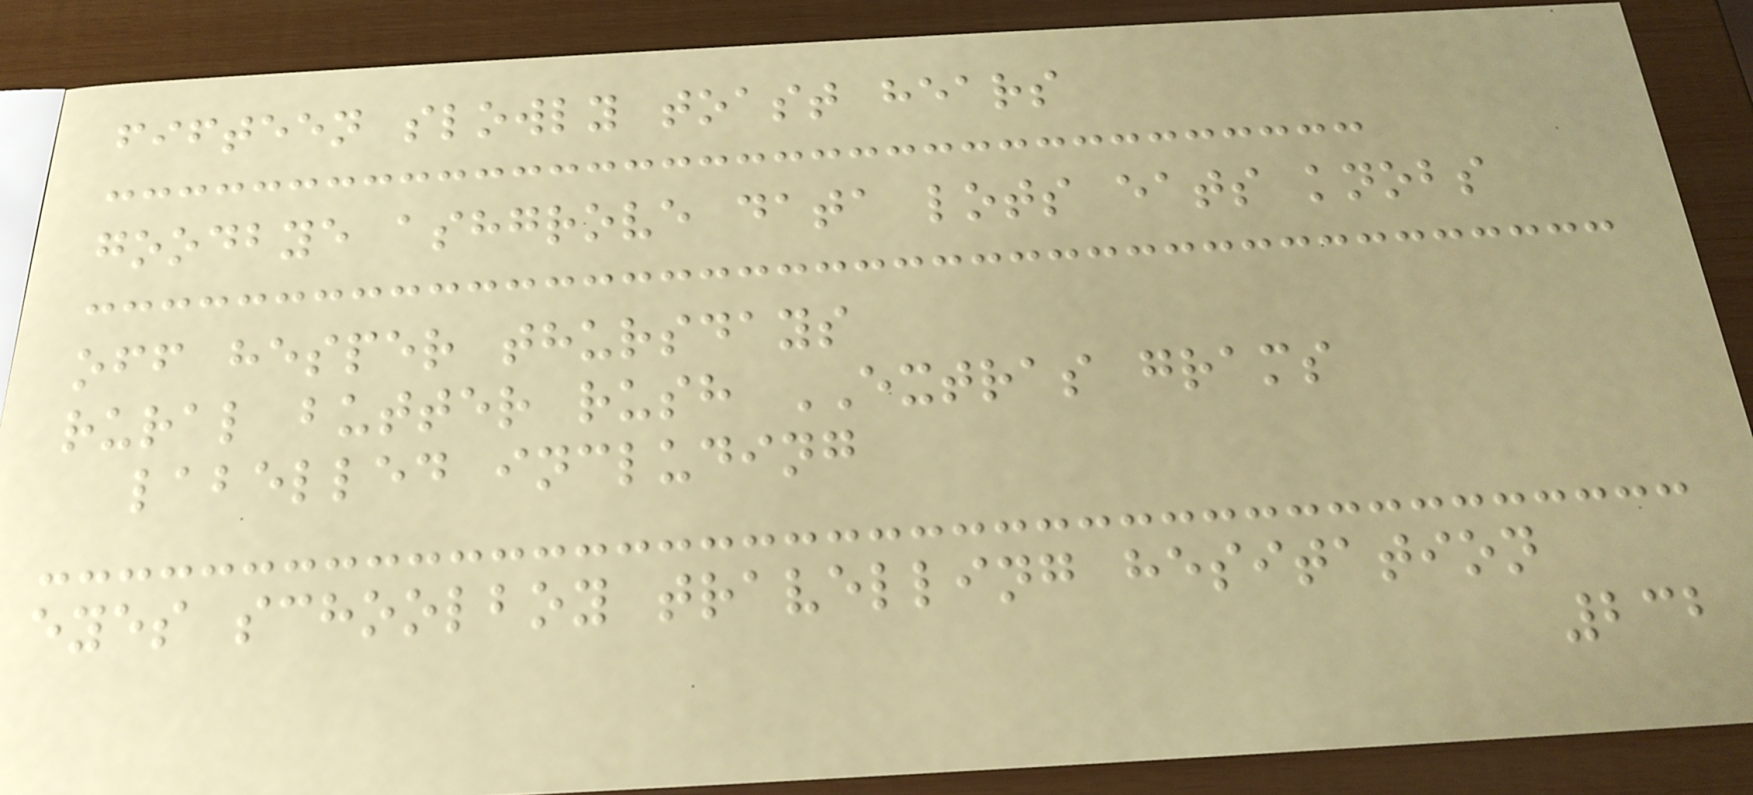fifteen slowly toast hears
goodbye ashgrove data lots eats knobs
off hesper thursdays
rural butter rush EXTRAS grams
labelled including
eyes schoolboy travelling hesitation
232
